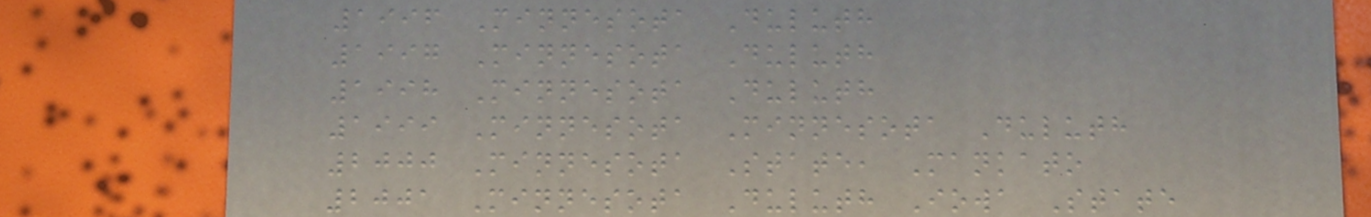1996 Minnesota Duluth
1997 Minnesota Duluth
1998 Minnesota Duluth
1999 Minnesota Minnesota Duluth
2000 Minnesota State, Mankato
2001 Minnesota Duluth Iowa State
